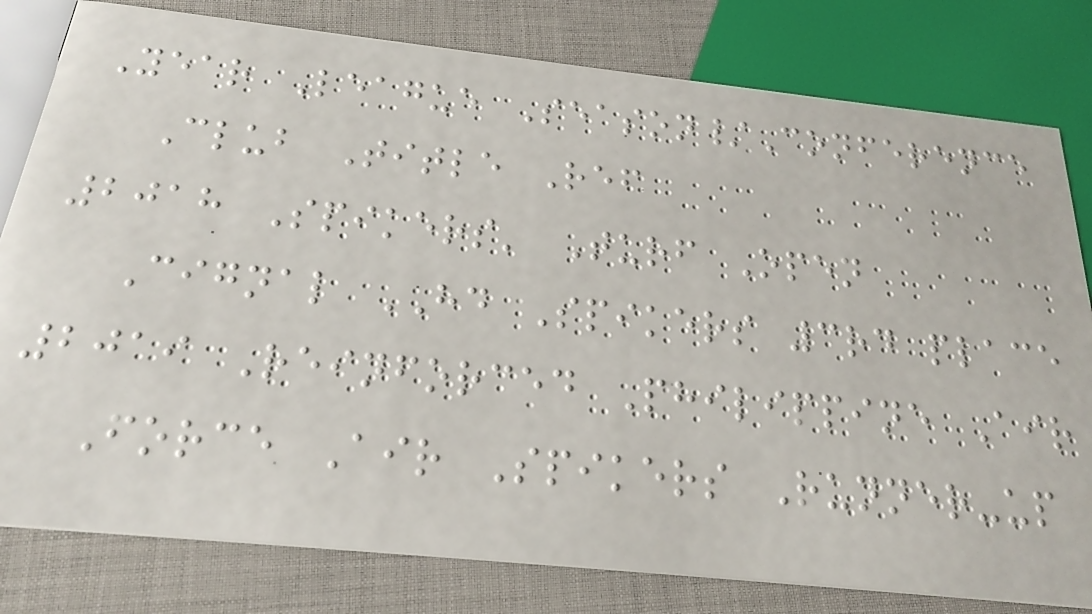Year League Season/Conference
Club Title Ref
2018 Spikers' Turf Open
Cignal HD Spikers 3rd place
2019 Reinforced Philippine Air
Force Air Spikers Runner-up
